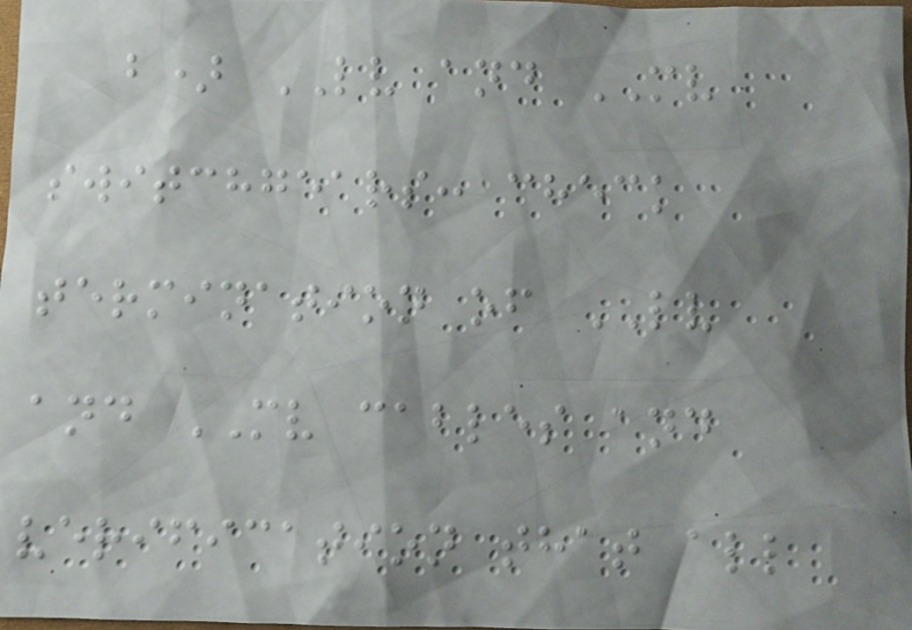b) LV and MV
switchgears: check
termination of LV
and MV cables and
verification that all
